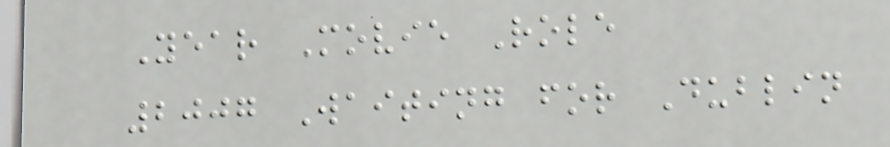Year Movie Role
2007 Waiting for Dublin
